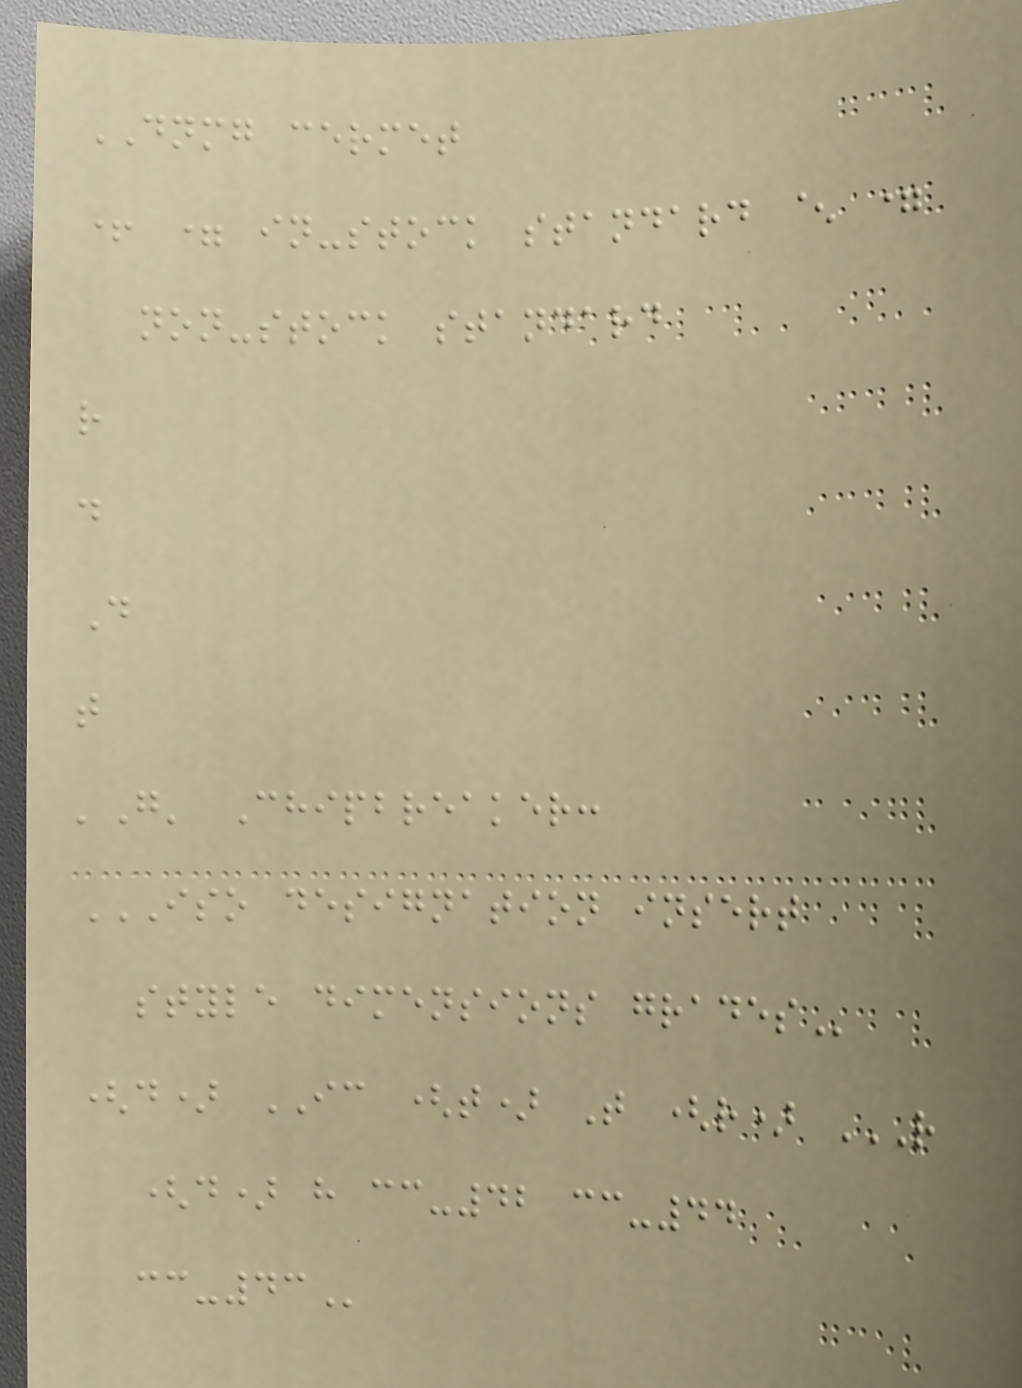DNMG cermet
+ = in-stock standard ^ =
non-stock standard
r
d
D
t
'G' Chipbreaker:
ISO DESIGNATION INSERT
STYLE DIMENSIONS GRADES
(d) IC (t) T (r) R
(D) H CC-42 CC-44
CC-43
